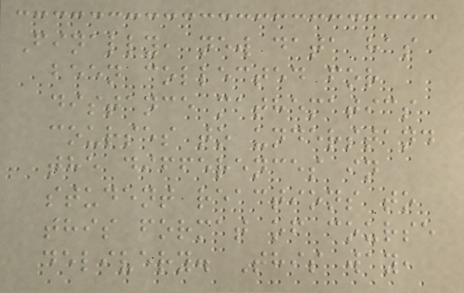Finally, new data has
been collected for
distance mathematics
courses to understand
the differences in
student reactions to
this format of course
delivery. This way,
